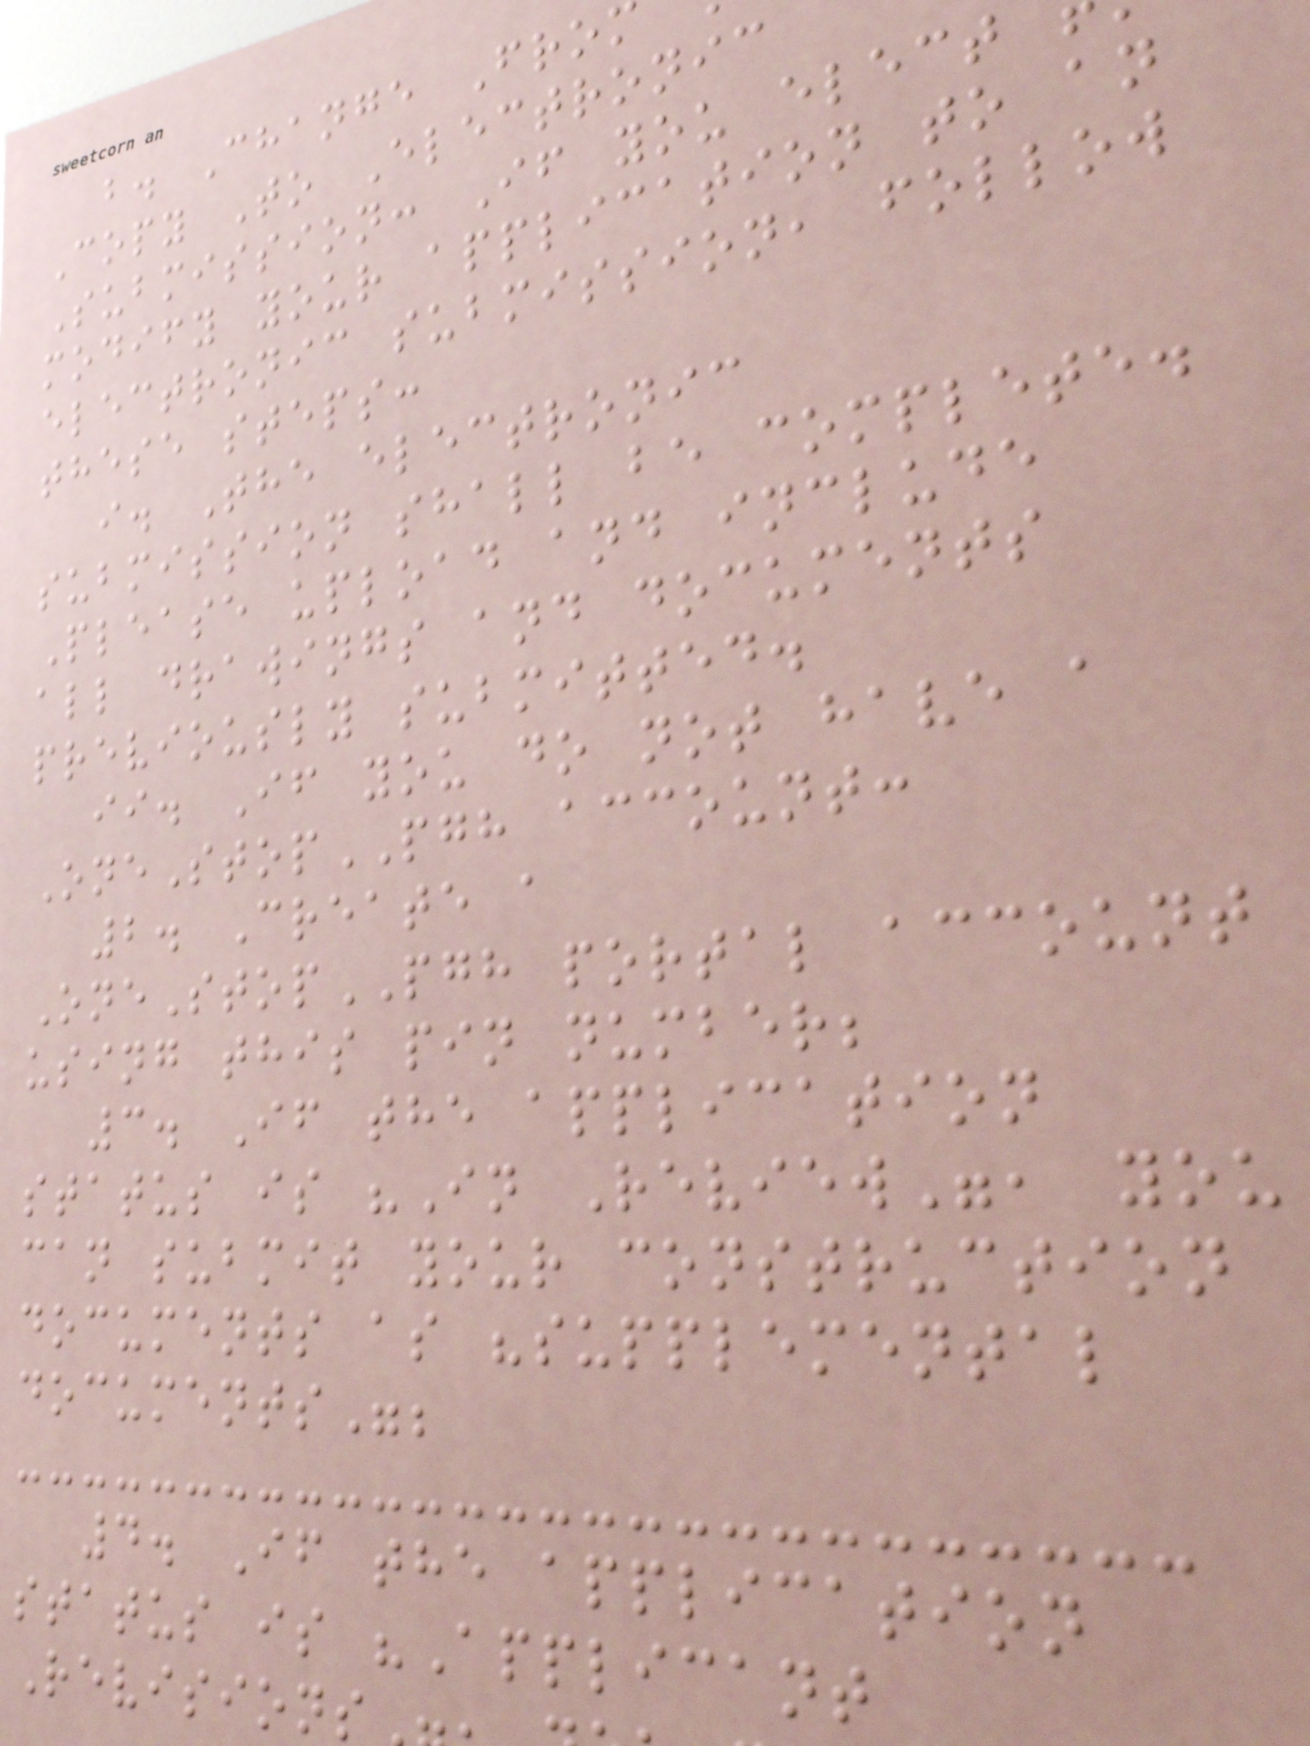b. Change Fro
Copy To Electronic
Submission: If you elect
modify your application to an
electronic submission, follow
these steps:
i. The electronic
submission shall be complete.
Please upload and include
all drawings and documents
previously submitted.
ii. If you do not have a
OneStopPGH account:
2. Create a
OneStopPGH portal account
using this pin number;
3. If the application
status is "In Review", you
can submit your construction
documents as "supplemental
documents";
4. If the application
status is "Applicant
Revisions
